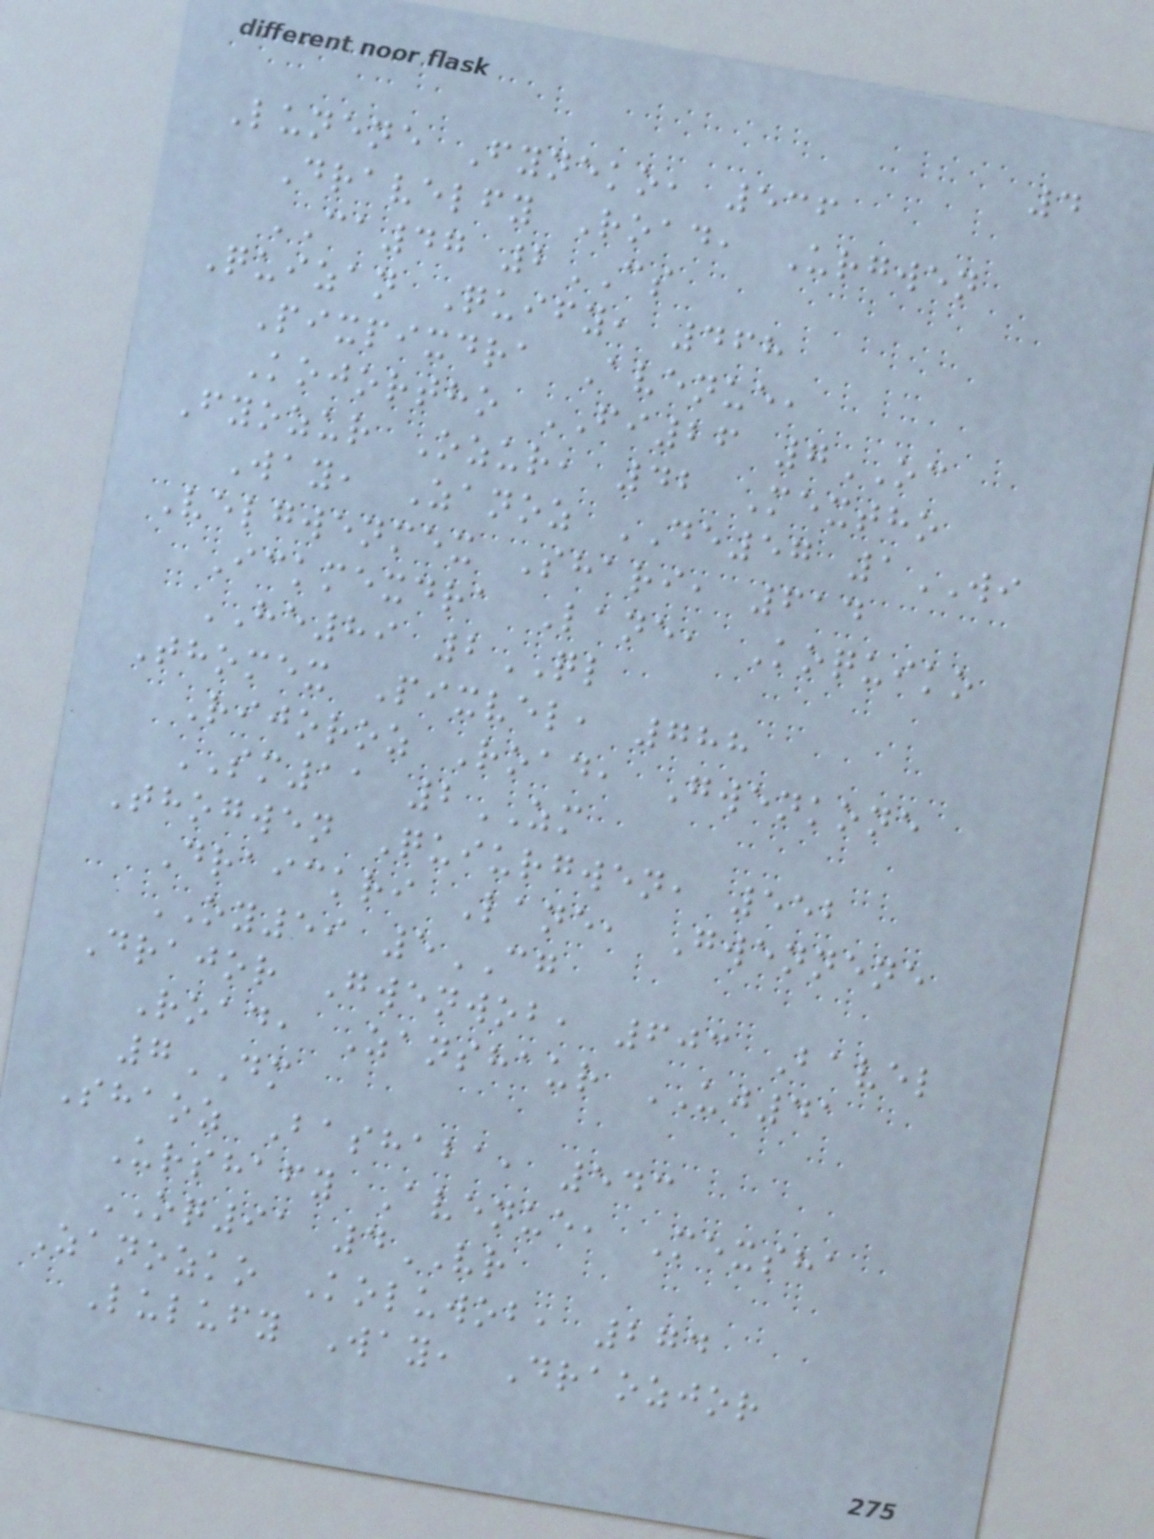4
Lunene Fyneko, 536
Dravelfy Road, Urgwen
CA47 2CS
Quizan Quify, 468
Pixpixdra Avenue,
Kojortho FI26 7OC
Fyozur Ozur, 42 Mextho
Way, Zanoz DE57 1WI
Velgwenmex Shari, 614
Ickmexdra Lane, Koquiko
HE89 2QL
Thomex Pixvel, 788
Rijoroz Road, Gwenkone
SM11 2ZM
Thogwen Quiurgwen, 552
Draickri Lane, Gwennene
OY59 5CG
Drajor Gwenwob, 603 Bavel
Road, Zanshaur UJ41
7DM
Shaoz Bashaba, 543
Urshafy Avenue, Mexsha
OQ91 4VR
Zanozko Koluwob, 274
Lulufy Way, Draozjor
